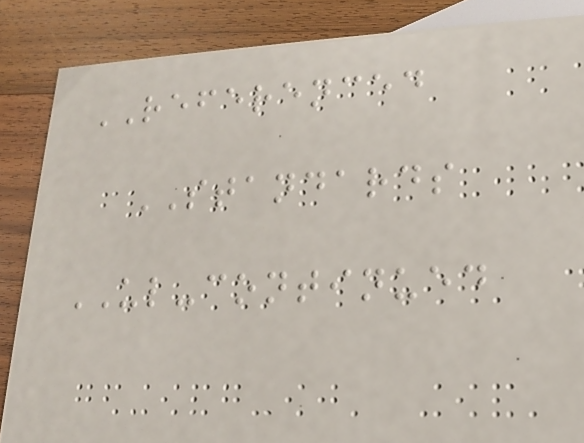REFERENCED
STANDARDS
UL-continued
